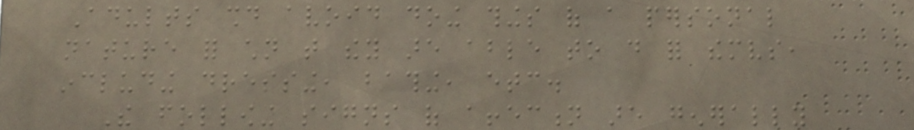Adults should avoid doing things of a personal
nature for children that they are able to do for themselves,
including dressing, bathing, etc.
The following signs of affection are generally
